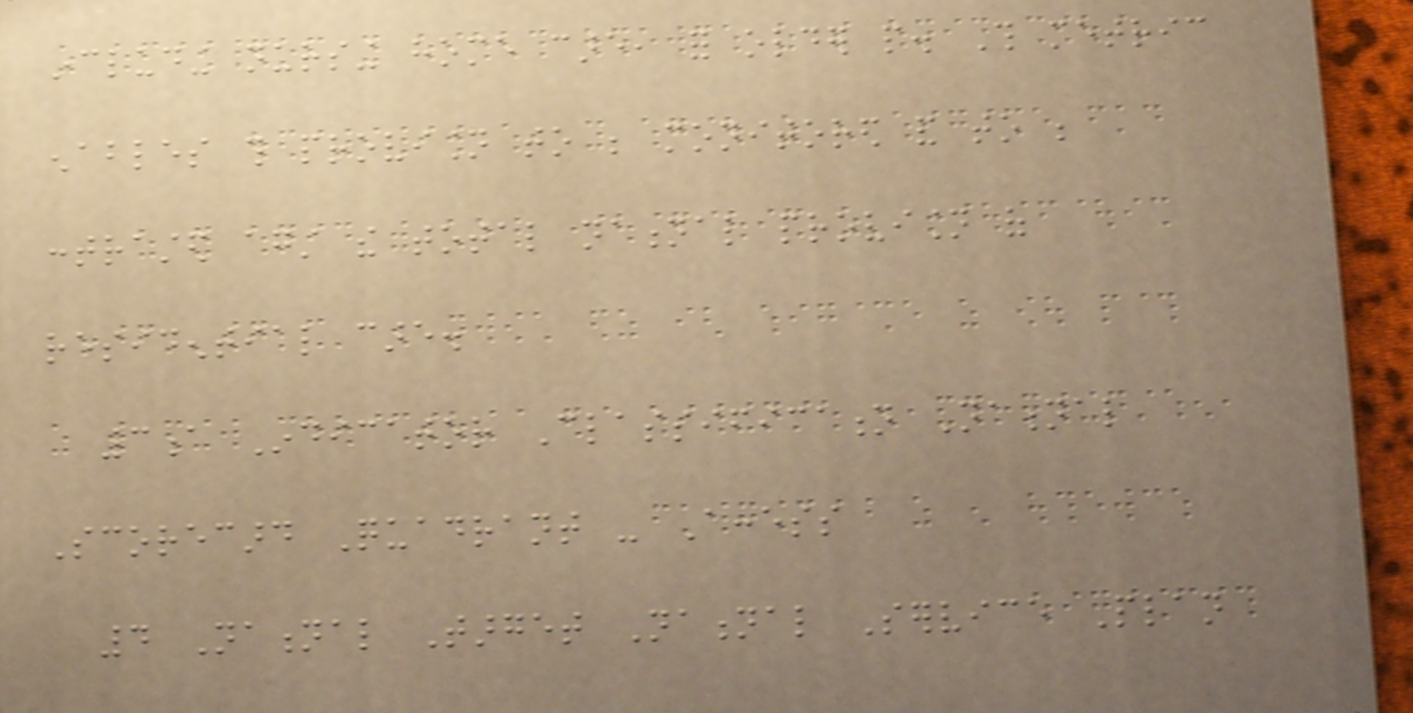including nursing home care, for older people. This metric
enables this provision to be monitored and to be
contrasted against the total national provision of
residential care.
3a Indicator Classification National
Scorecard Quadrant - Access
4 National Target National Service Plan
